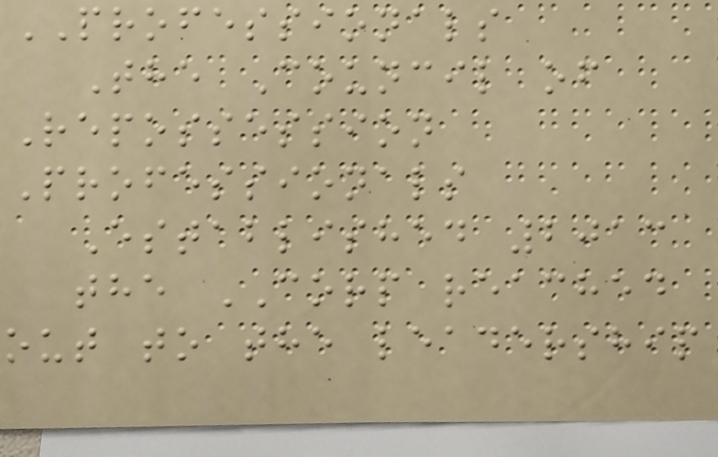PROFESSIONALS
The Council of
Repossession
Professionals
Established 2013
the CORP reached
out to the leadership
